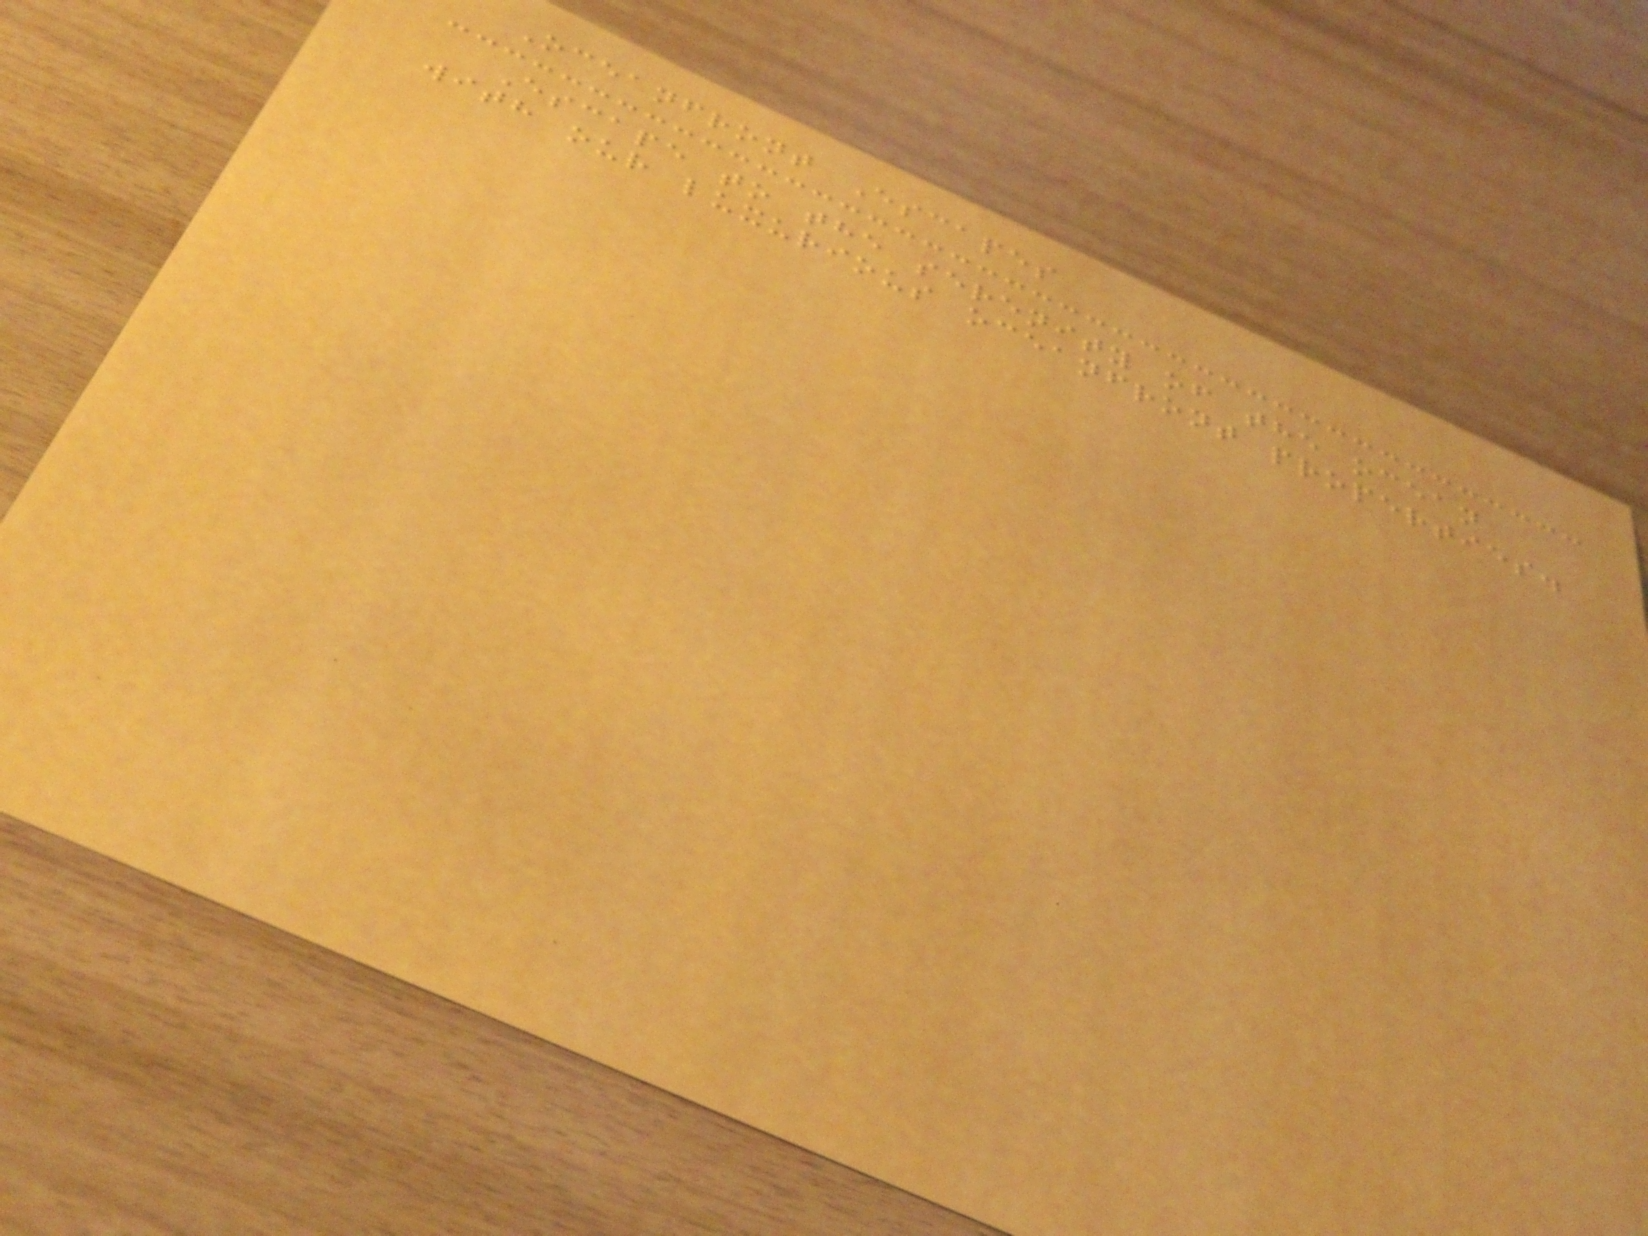Oceanfront Escapes
Escape to the serenity of the ocean
with our luxurious oceanfront properties.
